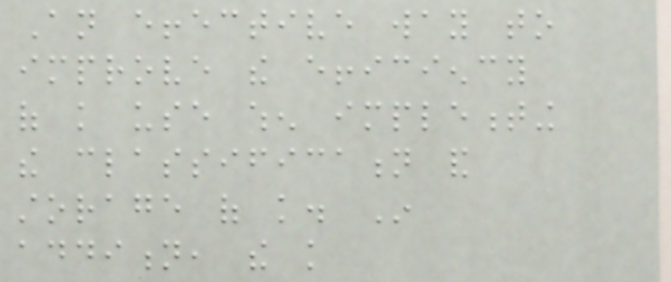An effective way to
improve the efficiency
of knowledge use when implementing
the classification and
storage of knowledge. In
addition, the knowledge
